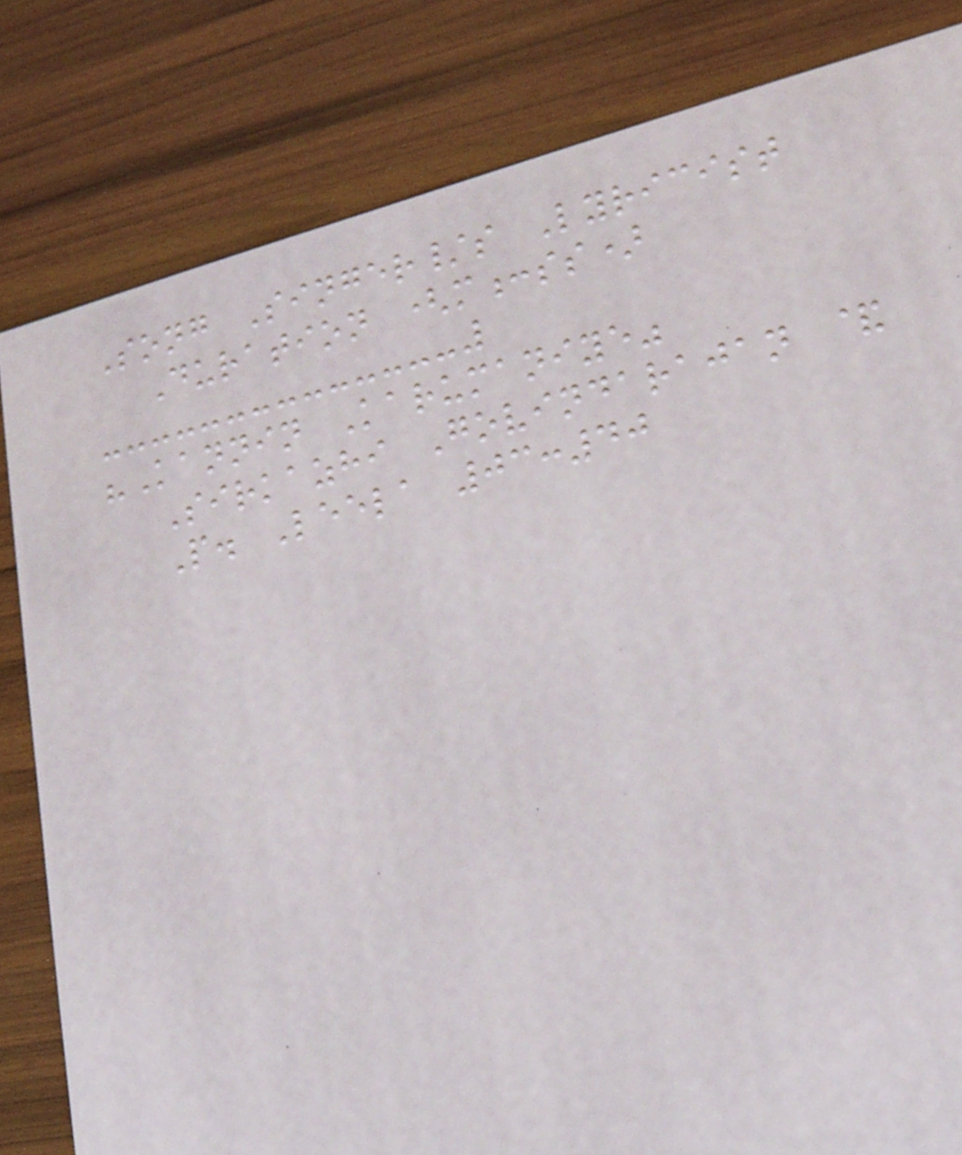Song Singer/s Lyricist
Duration (m:ss)
"Kannin Karumaniye"
Sirkazhi Govindarajan &
P. Leela 03:40
